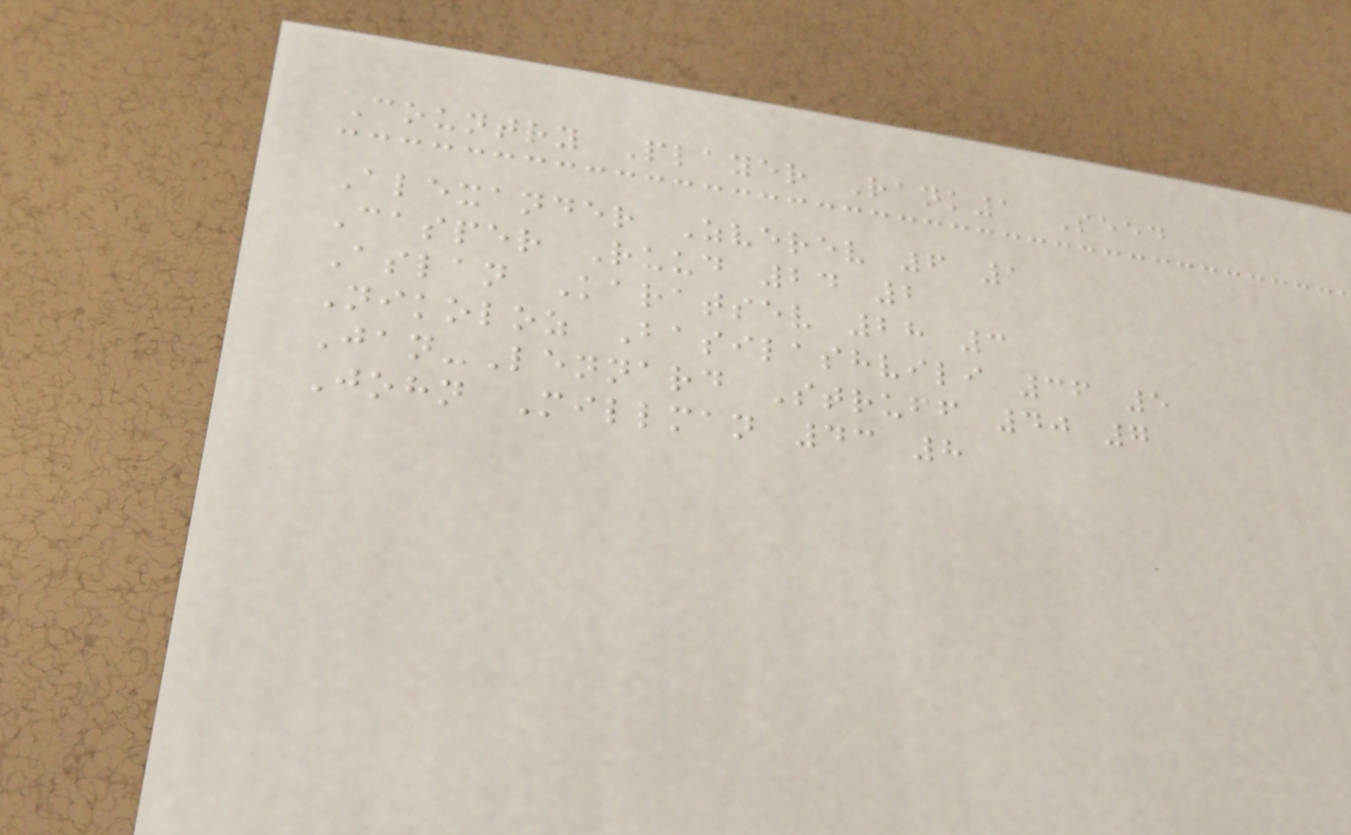Country Player Rank1 Seed
Alexander Zverev 6 1
Casper Ruud 24 2
Aslan Karatsev 28 3
Nikoloz Basilashvili 36 5
Jan-Lennard Struff 40 7
John Millman 43 8
